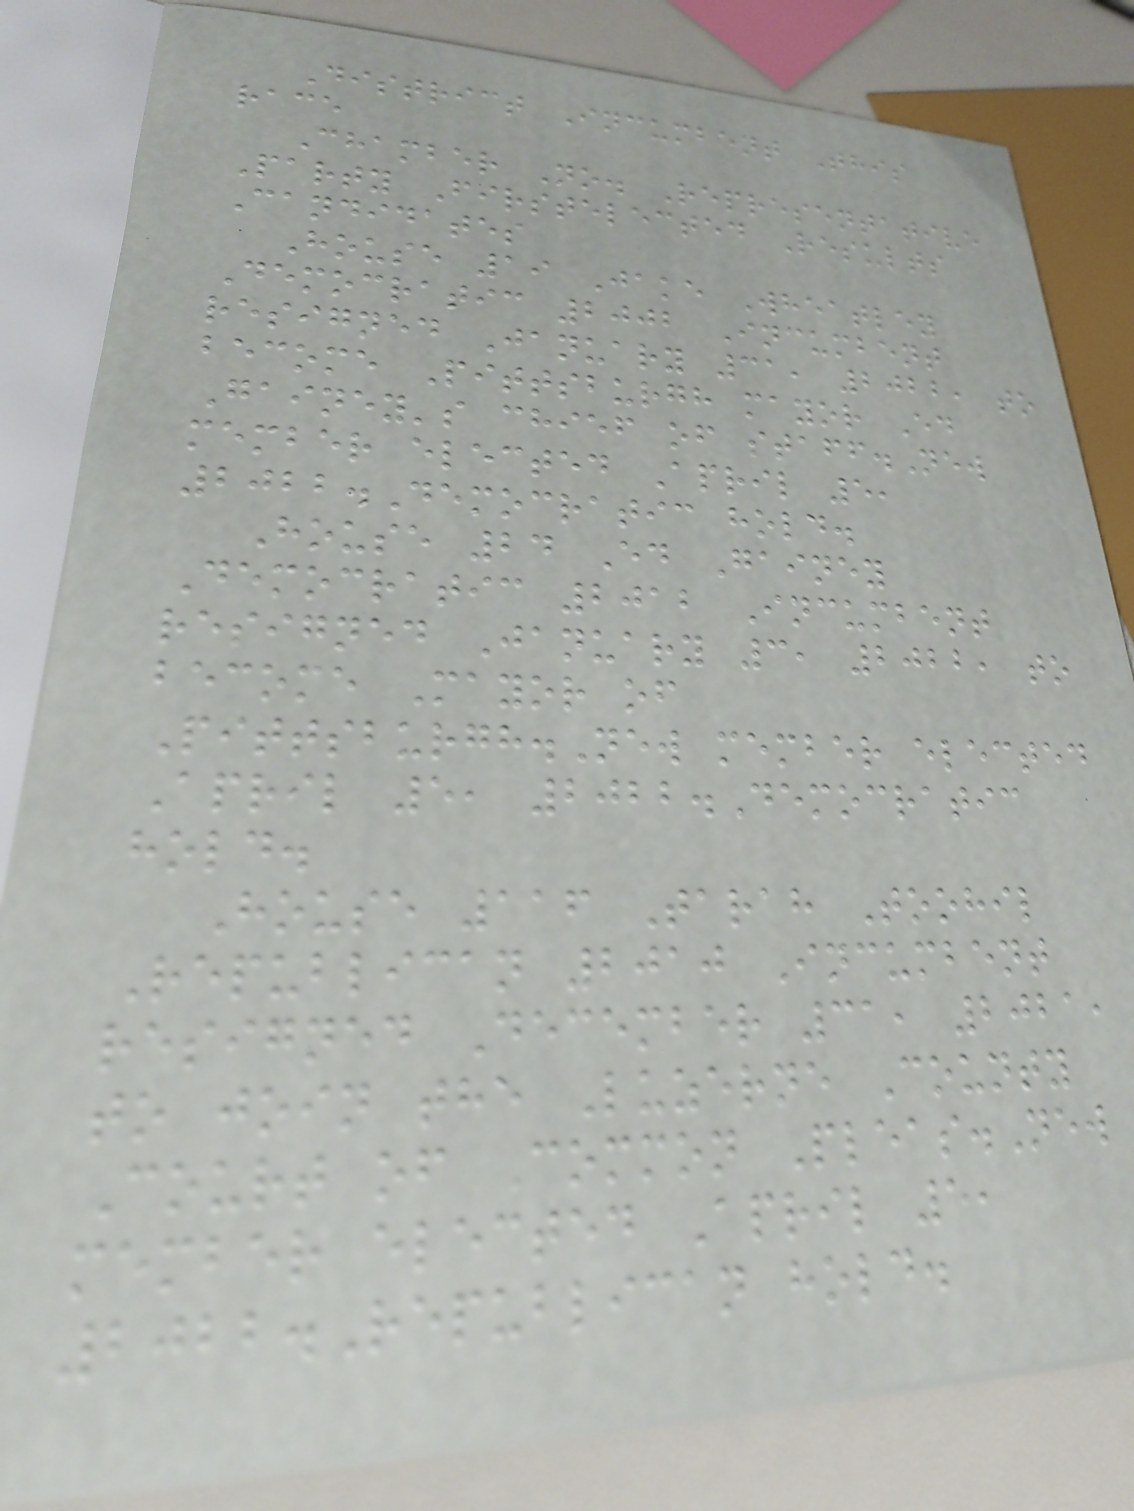District Incumbent This
race
Chamber No. Representative
Party Firstelected Results
Candidates
House 19 Jake Wheatley
Democratic 2002 Incumbent
resigned January 31, 2022, to
become Pittsburgh mayor Ed
Gainey's chief of staff.New
member elected April 5,
2022.Democratic hold.
House 24 Ed Gainey
Democratic 2012 Incumbent
resigned January 3, 2022, to
become Mayor of
Pittsburgh.New member elected
April 5, 2022.Democratic
hold.
House 116 Tarah Toohil
Republican 2010 Incumbent
resigned December 31, 2021,
to join the Luzerne County
Court of Common Pleas.New
member elected April 5,
2022.Republican hold.
